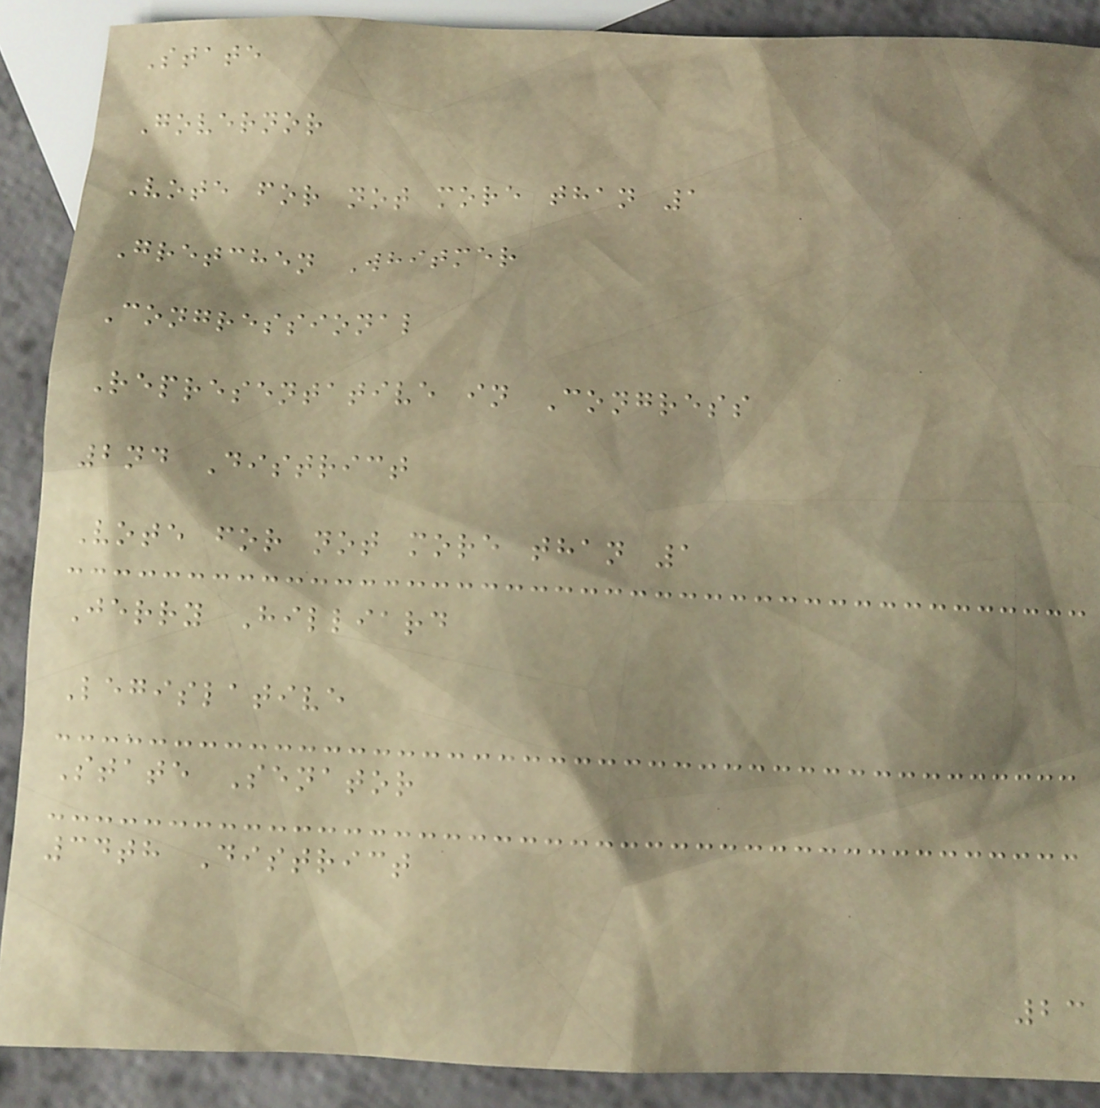State
Governor
Vote for not more than 1
Gretchen Whitmer
Congressional
Representative in Congress
2nd District
Vote for not more than 1
Jerry Hilliard
Legislative
State Senator
34th District
23
